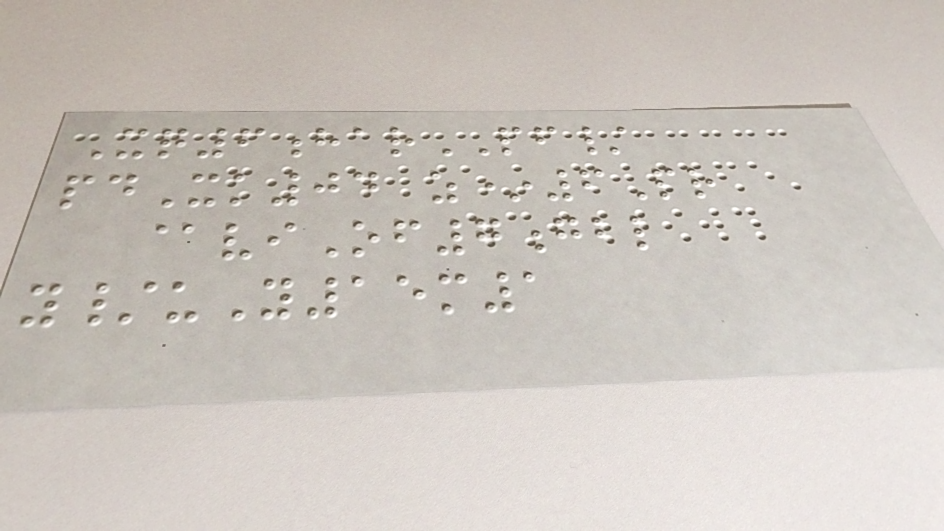Xq6harPF/
pdXk04 z*6Pr
@viOf7gbl
y/uY15m1
